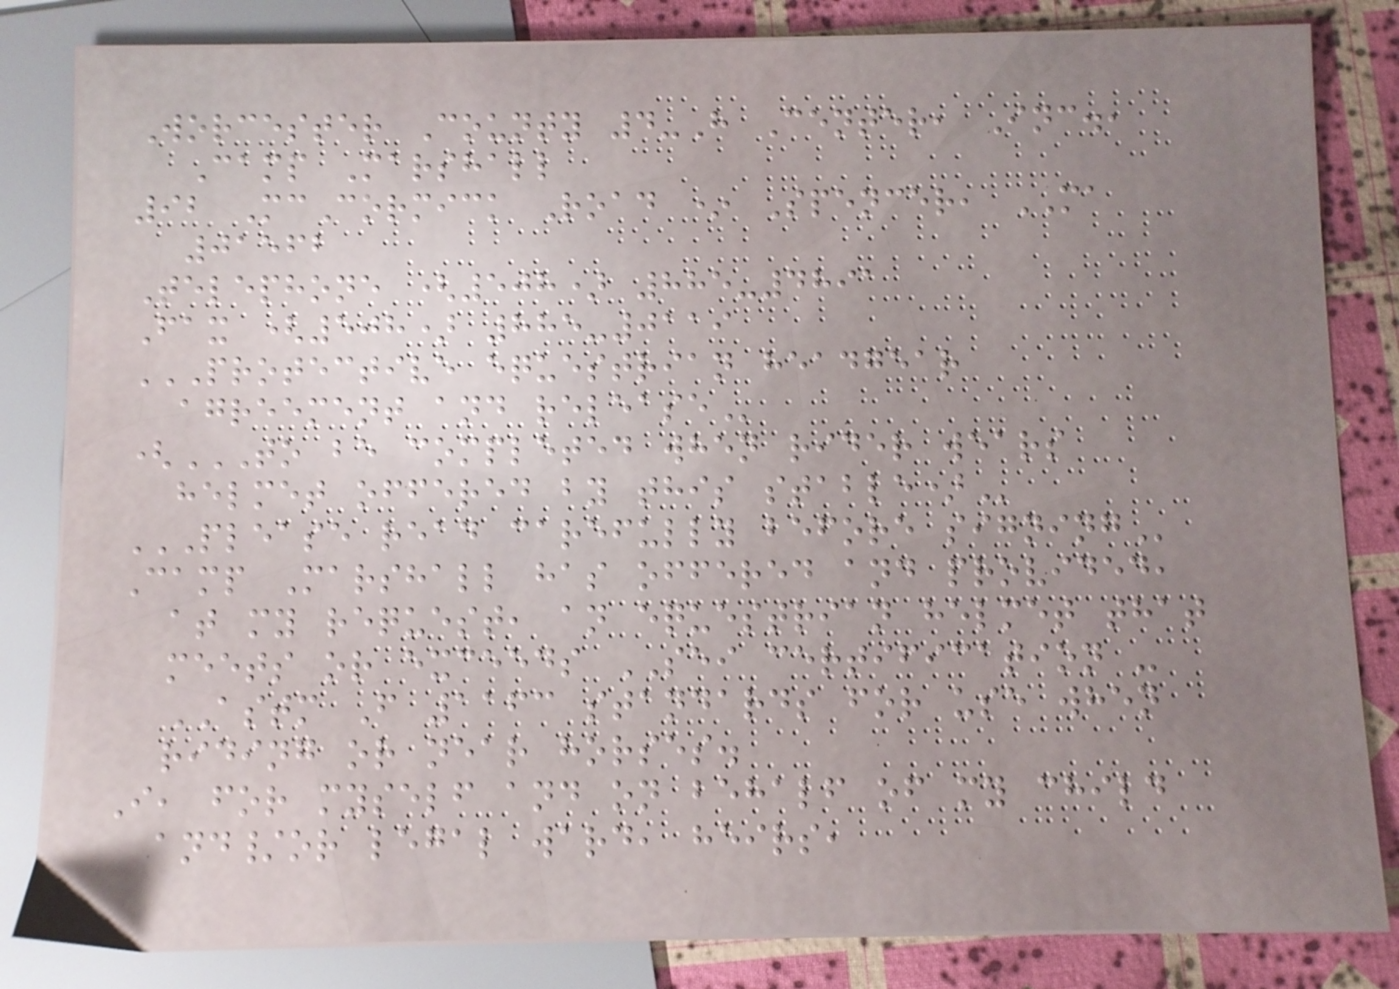Worcester County 4-H Center, Inc.,
Camp Marshall
92 McCormick Road * Spencer, MA
01562
Telephone (508) 885-4891
Fax (508) 885-0119
PROTECTIVE EQUESTRIAN HEADGEAR
AGREEMENT AND RELEASE
(TO BE COMPLETED WHEN RIDER WEARS
HELMET OFFERED BY THIS STABLE)
PLEASE READ CAREFULLY BEFORE SIGNING
Camp Marshall has offered and provided,
at my request, an equestrian helmet that
meets or exceeds SEI certification -
ASTM F 1163 standards for use when
riding or near horses.
I, for myself and on behalf of my child
and/or legal ward, heirs,
